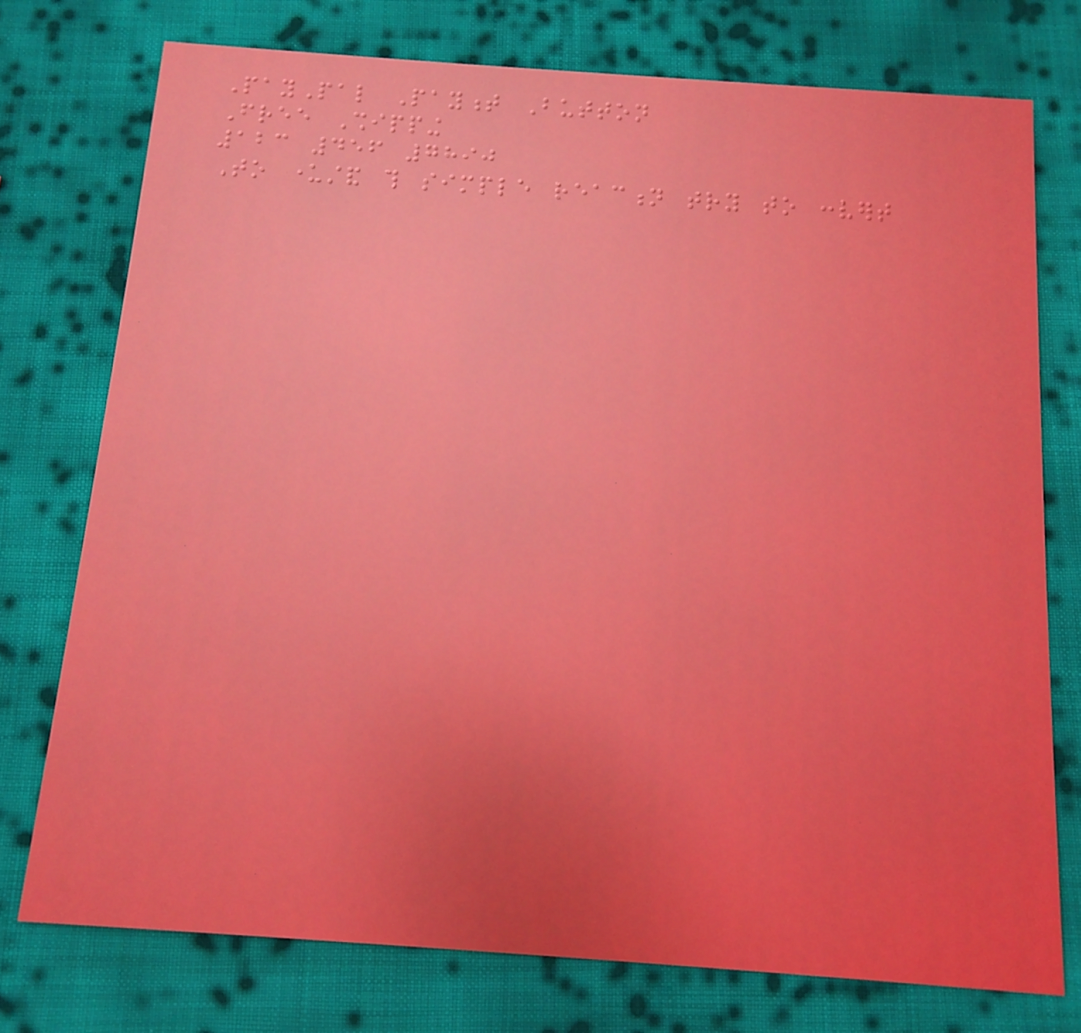PayPal Payment Button
Free Shipping
123 456 7890
To understand this simple reaction try to convert
